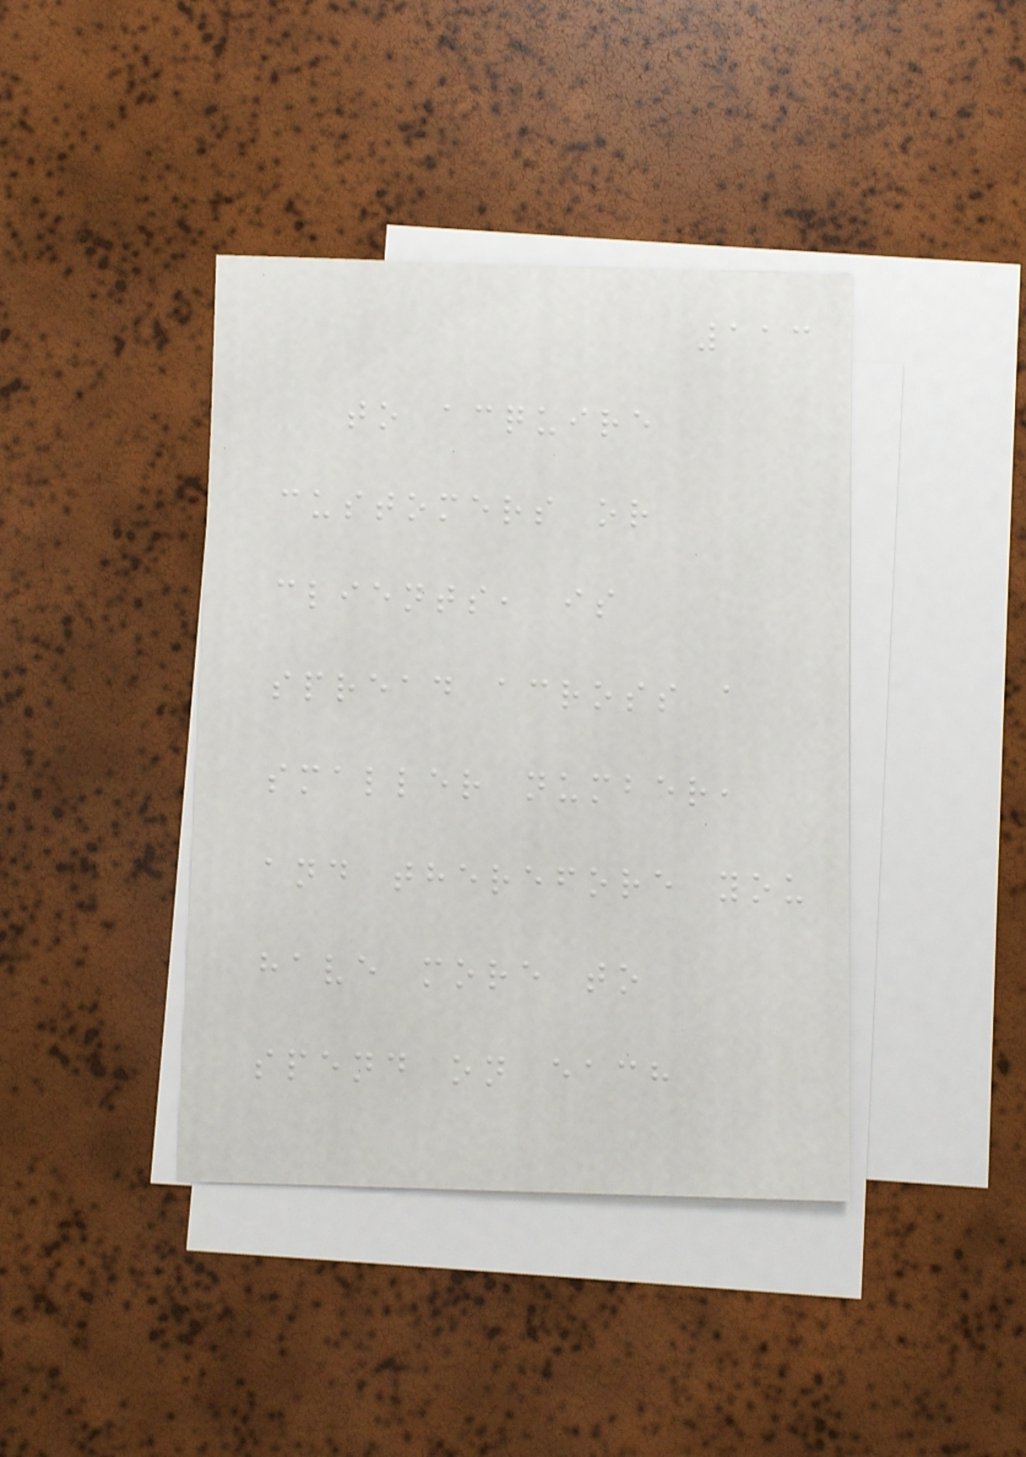113
to acquire
customers or
clients, is
spread across a
smaller number,
and therefore you
have more to
spend on each
